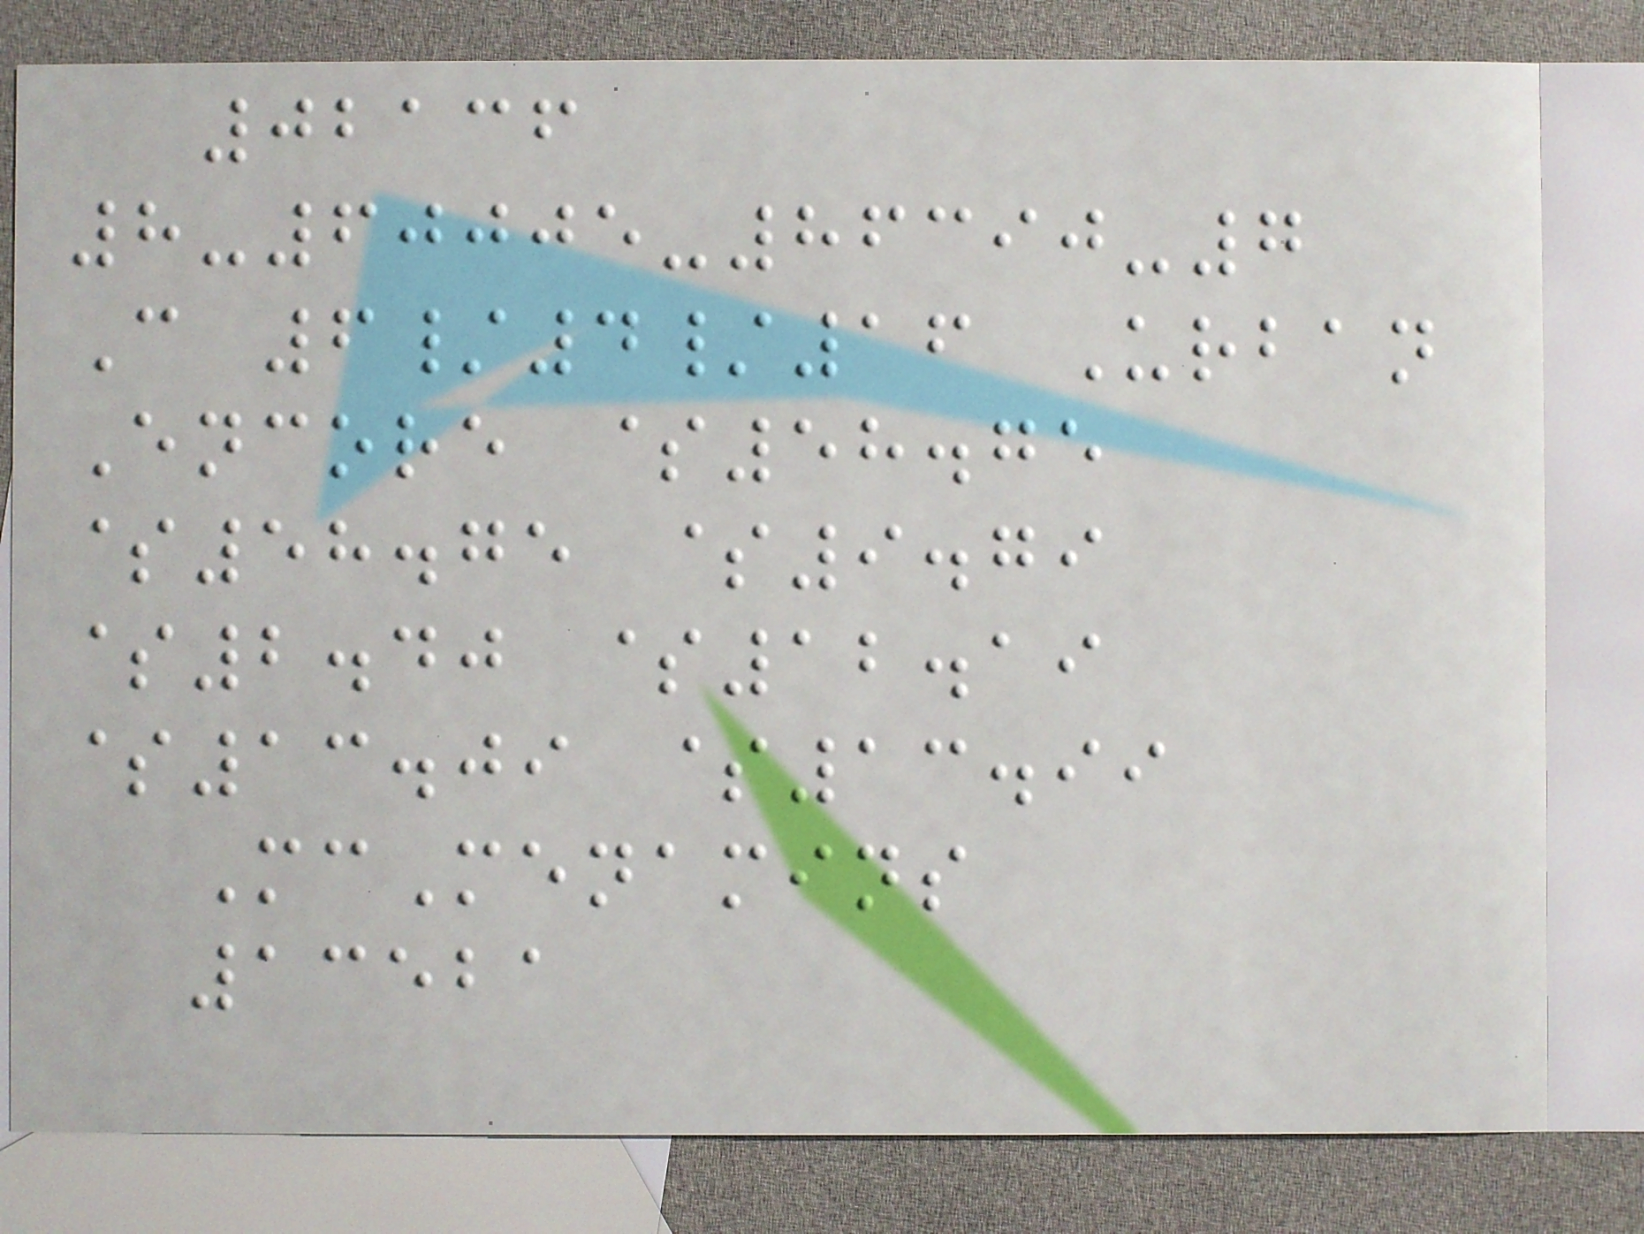02136
8-60005-86390-7
C 6/4/16 Urban
Encore $58.75
$58.75 $9.79
$2.40 $12.19
$13.09 $13.99
McMenamins
13521
